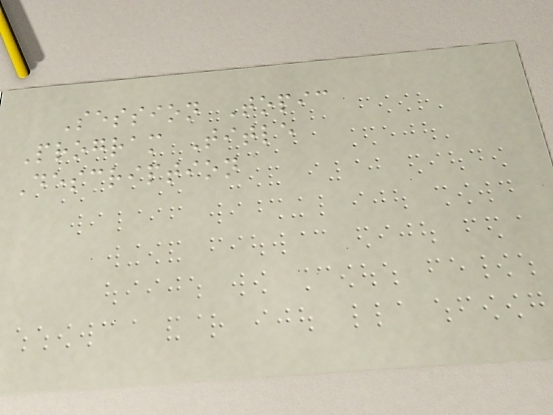Session Topic
Program Title
Description
